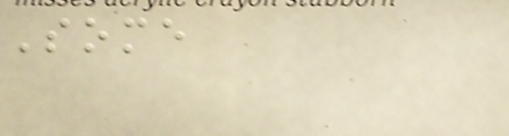Some
